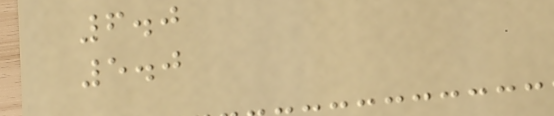6.0
5.0
